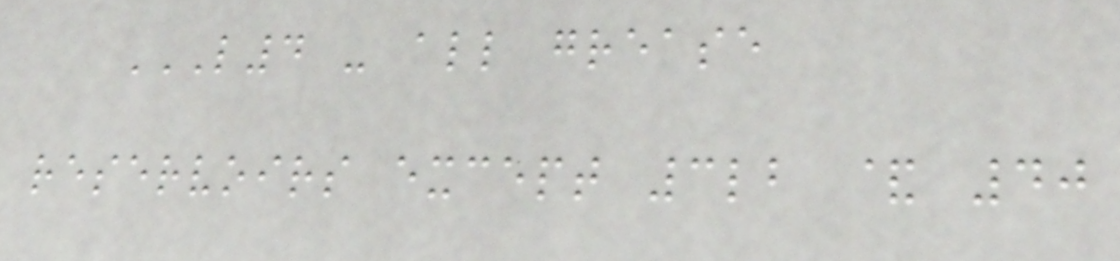L4 - ALL GREASE
RESERVOIRS EXCEPT 3LB & 40
